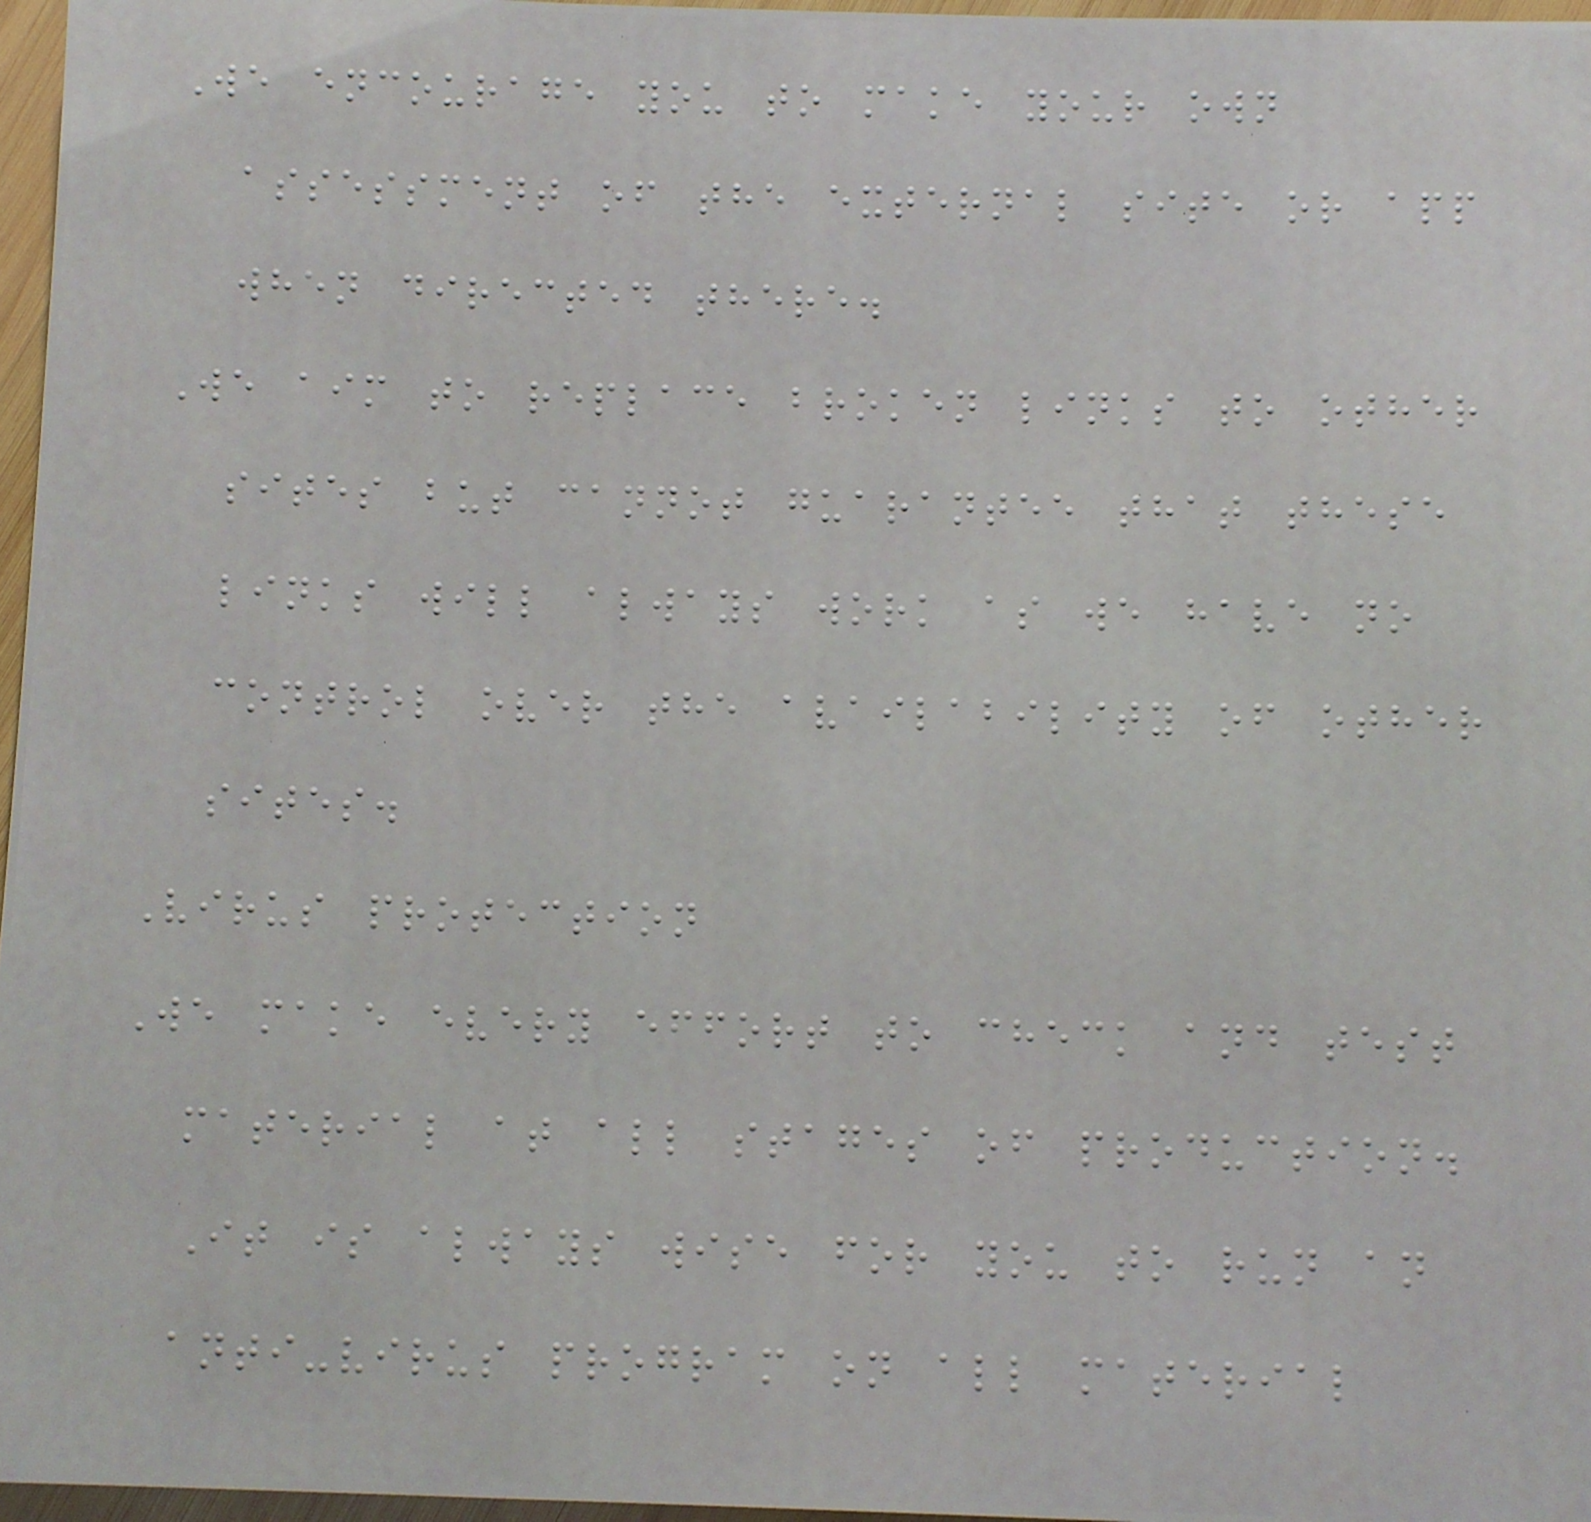We encourage you to make your own
assessment of the external site or app
when directed there.
We aim to replace broken links to other
sites but cannot guarantee that these
links will always work as we have no
control over the availability of other
sites.
Virus protection
We make every effort to check and test
material at all stages of production.
It is always wise for you to run an
anti-virus program on all material
